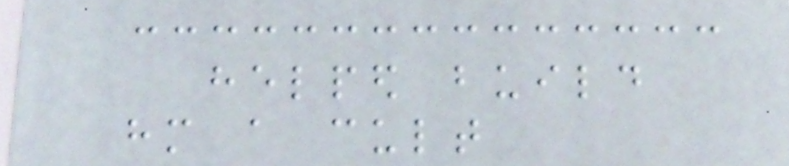helped build
him a cult
